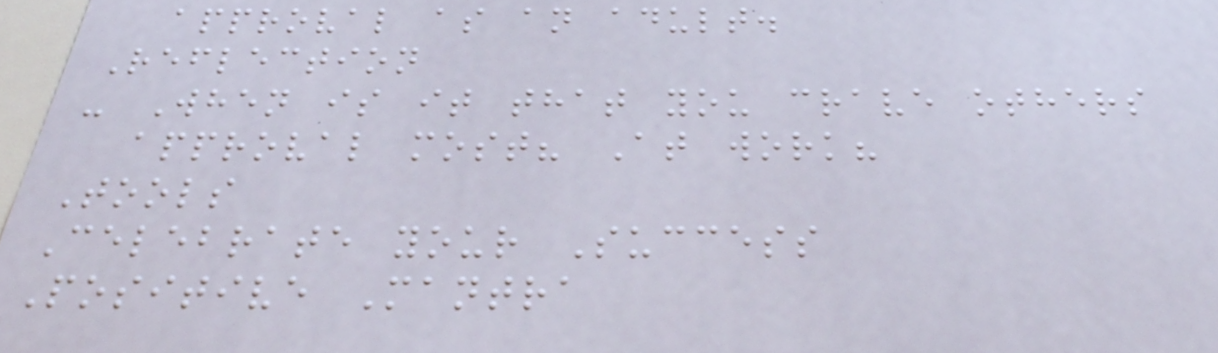approval as an adult.
Reflection
- When is it that you crave others
approval most? At work?
Tools
Celebrate your Success
Positive Mantra
